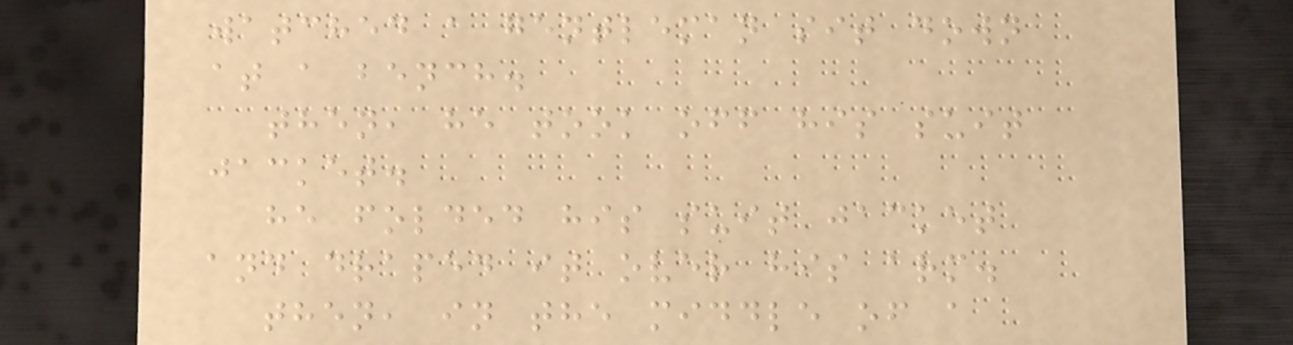watched a gentleman sit down
at a bench.
then, he took off his suit
jacket.
he folded his suit jacket
and draped it over his arm.
then, in the middle of a
